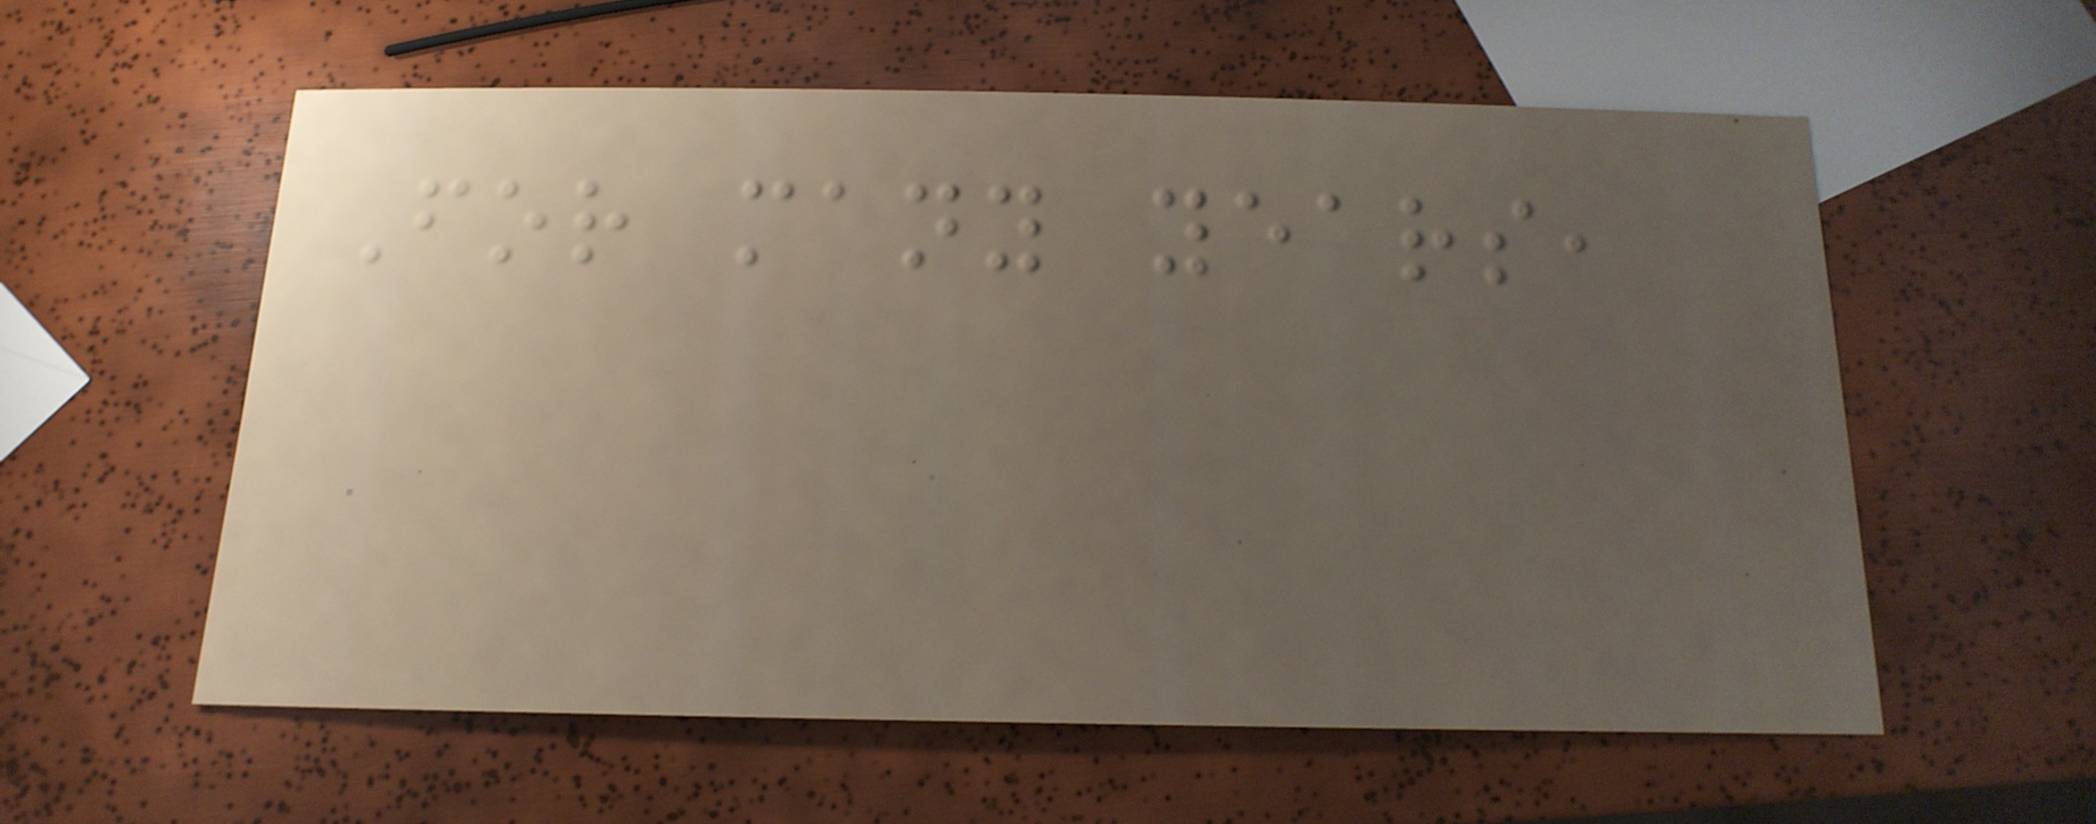For many years,
